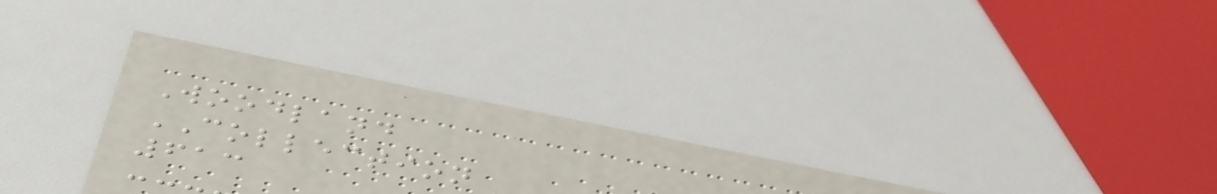Woodland
COLLECTION
613
